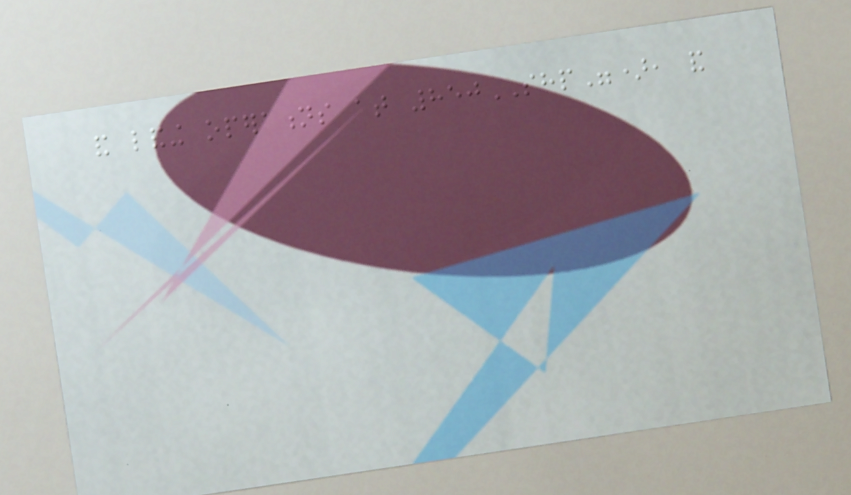and landing operations at 850SHP"), and
